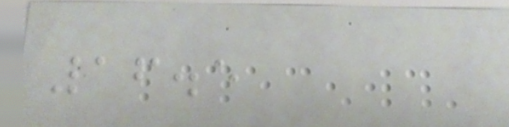16.5
